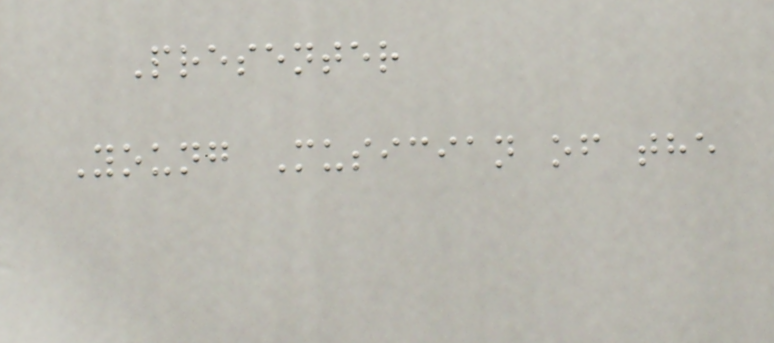Presenter
Young Musician of the
